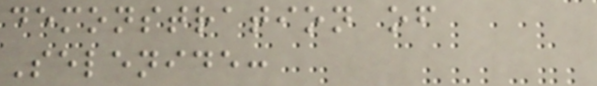demonstration of
Selenide:
